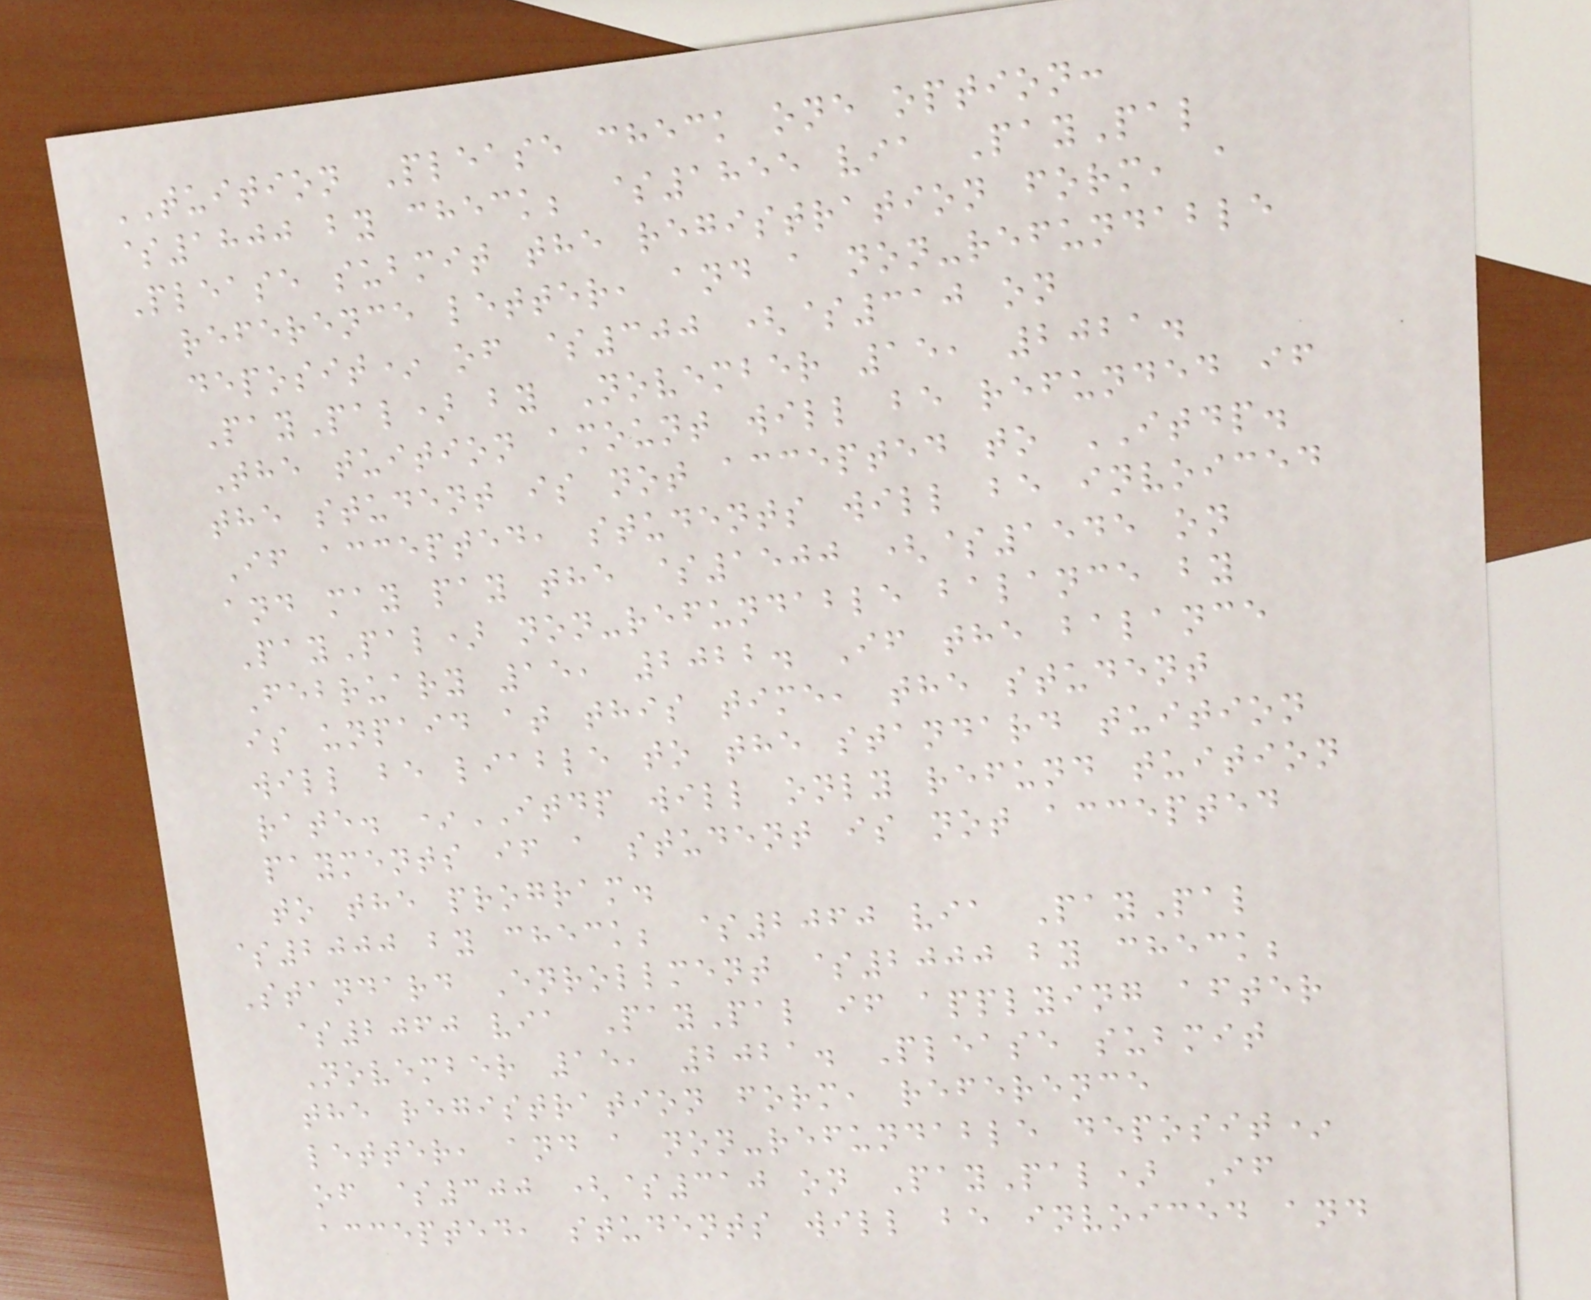TUITION Please check one option:
$1800 by check; $1855 via PayPal
Please submit the registration form, a
reference letter, and a non-refundable
deposit* of $300 ($310 on
PayPal) by November 15, 2021.
The tuition amount will be refunded if
the student is not accepted to ITDP.
If accepted, students will be invoiced
and may pay the $1500 ($1545 on
PayPal) non-refundable balance by
February 15, 2022. If the balance
is unpaid at this time, the student
will be liable to the standard tuition
rate. *ITDP will only refund tuition
payments if a student is not accepted
to the program.
$2000 by check; $2060 via PayPal
Standard Enrollment $2000 by check;
$2060 via PayPal if applying after
November 15, 2021. Please submit
the registration form, reference
letter, and a non-refundable deposit*
of $300 ($310 on PayPal) If
accepted, students will be invoiced and
